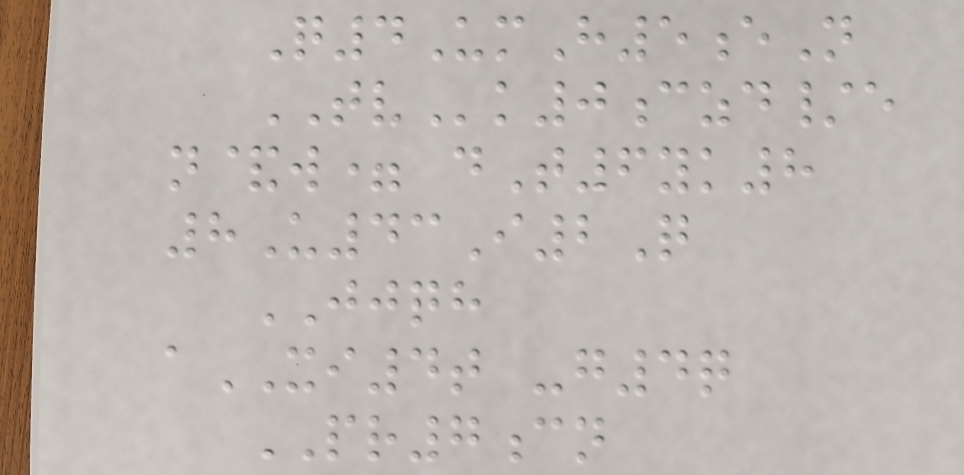Q4UmH5eN
TVk0czd/e
n&w= dT6yk8
8U43I2Q
JJQH
aXI4t -g4q
PR7cn
